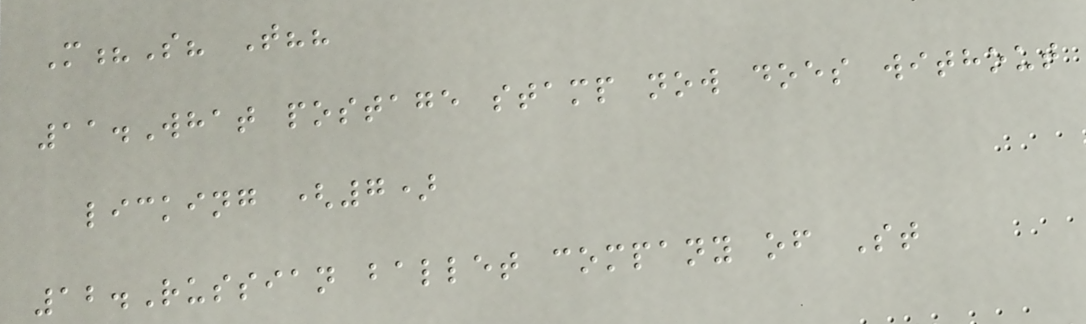M?S? T??
11.What postage stamp now does without
licking (7)
12.Russian ballet company of St
